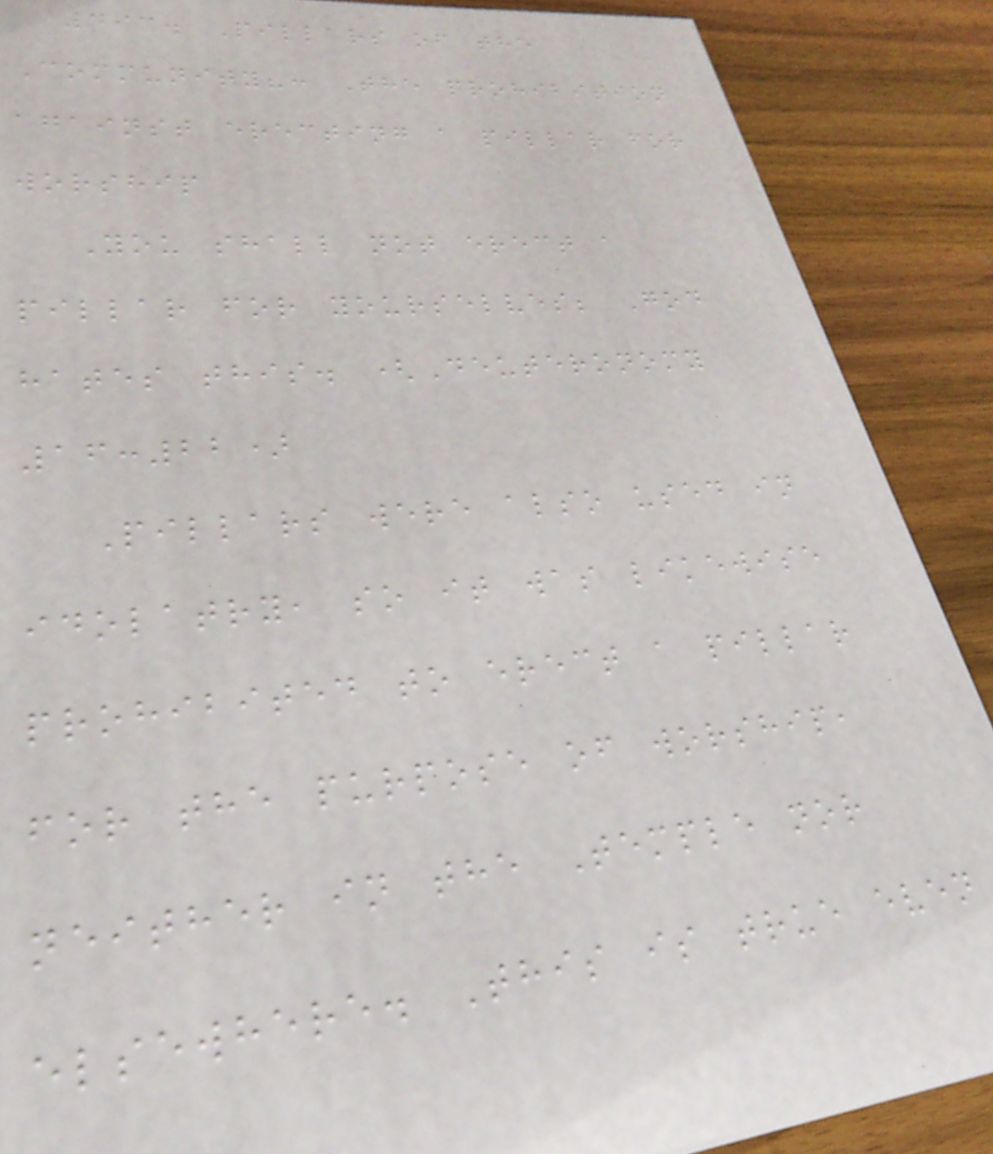493. Pillars of the
Community?: The prohibition
against erecting a pillar for
worship
You shall not erect a
pillar for yourselves; God
hates this. (Deuteronomy
16:22)
Pillars were also used in
idolatry, so it was likewise
prohibited to erect a pillar
for the purpose of worship,
neither in the Temple nor
elsewhere. This is true even
